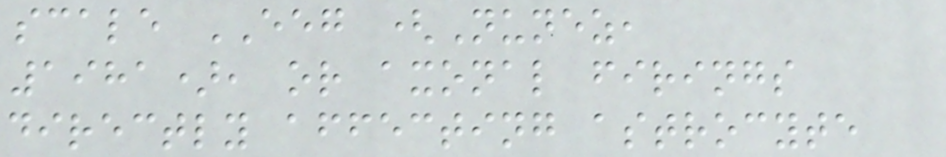scale EEG (Nunez,
1981), or axonal firings
directly affecting astrocyte
